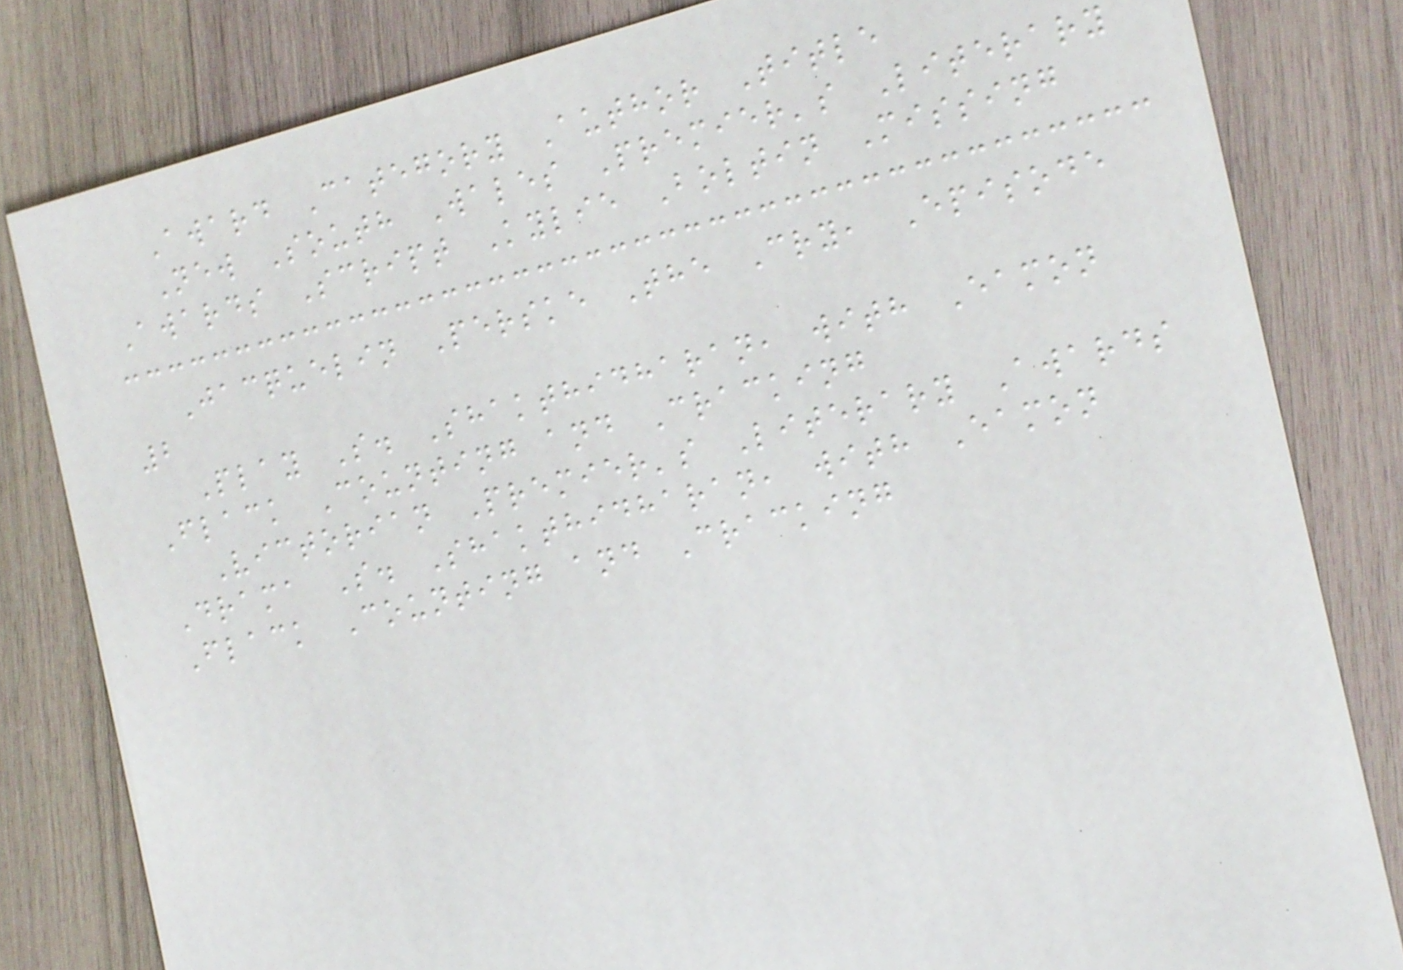Award Category Author Title
New South Wales Premier's Literary
Awards Script Kylie Boltin Missing
Jacquelin Perske The Cry, Episode
2
Play S. Shakthidharan, with Eamon
Flack Counting and Cracking
Victorian Premier's Literary Awards
Drama S. Shakthidharan, with Eamon
Flack Counting and Cracking
